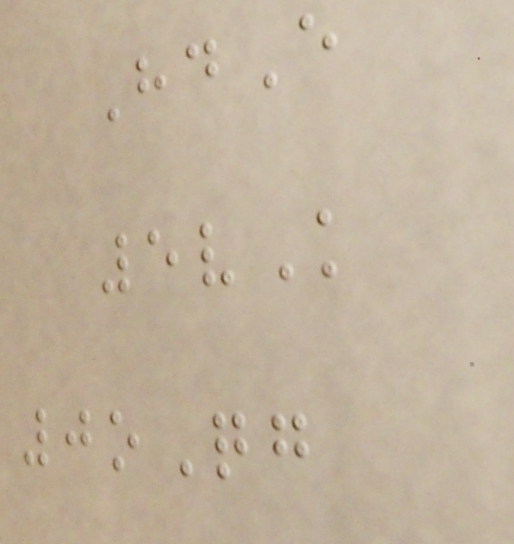HdE
5vK
0oQg
